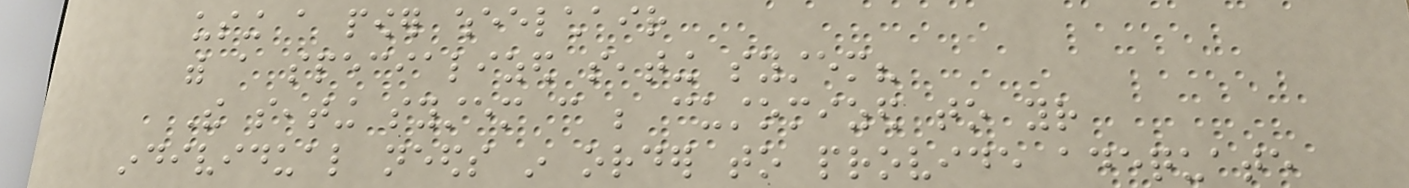using a power wheelchair
with a specialized seating system?
The seating system can be customized to your
individual needs in order to provide adequate
